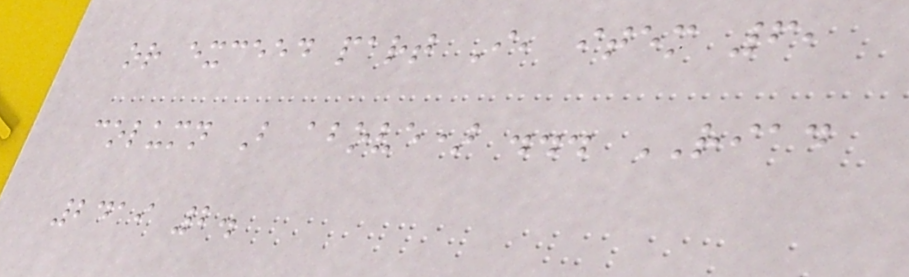or exceed part I, item 6,
column B above) ... RIAD
2419 2.
